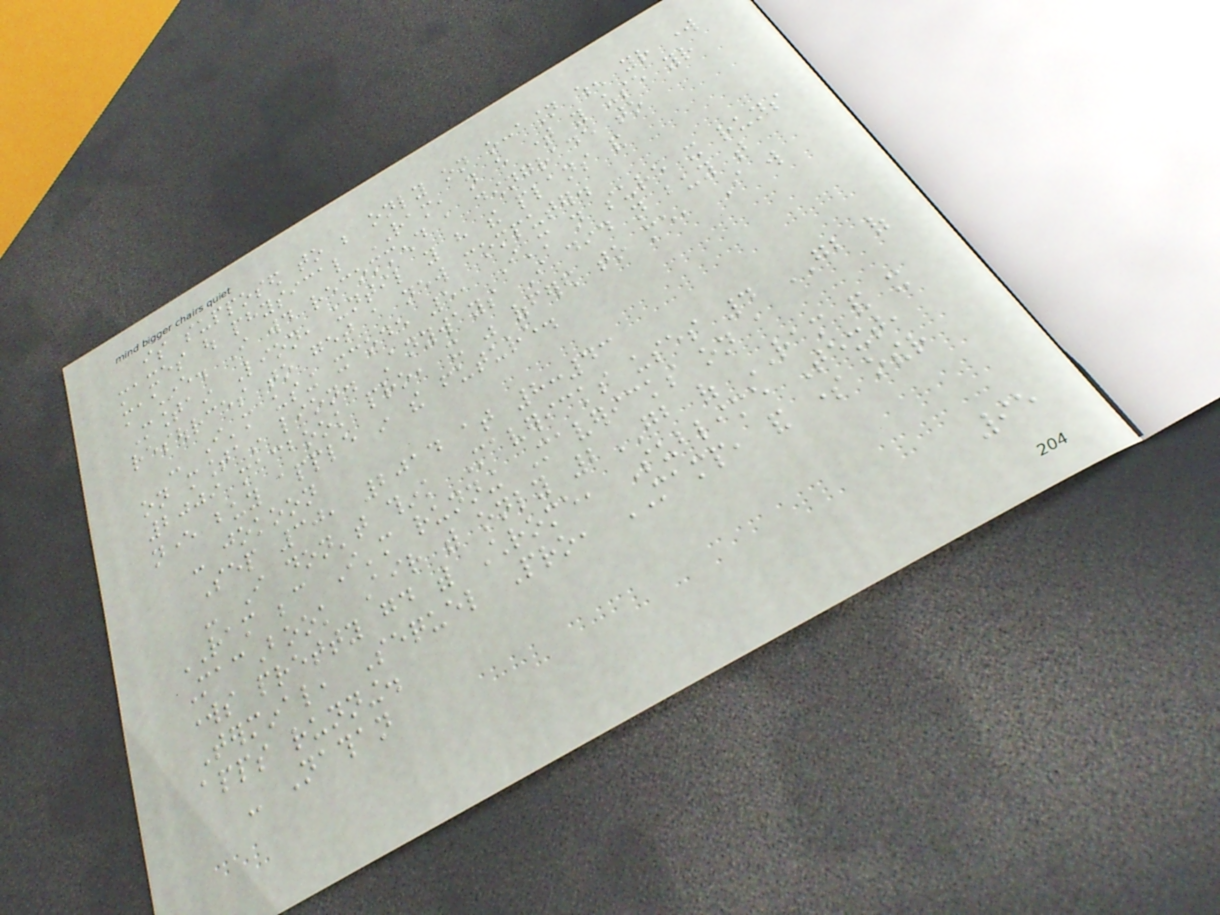is supposed to be only on occasion when your work
maxes out physical RAM, not every time you use your
machine. I would recommend a downgrade to
Mountain Lion, until you have the plans and
resources to get a new computer.
- I'm using xcode 5, I'm not sure it runs
on mountain lion. Anyways I did not buy that
2009 macbook pro, it was offered to me, I will
never buy apple in the future.
- jokoon
Sep 30, 2014 at 8:43
- I don't think Mavericks uses 4 GB of
RAM because I'm running Mavericks on a
MacBook Air with only 2GB of RAM and it
works pretty good with Chrome, Sublime Text,
Terminal, Sequel Pro, MAMP, and some other
apps running.
- Nathan
95
